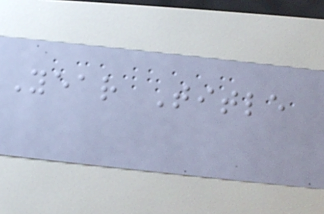Year Title
